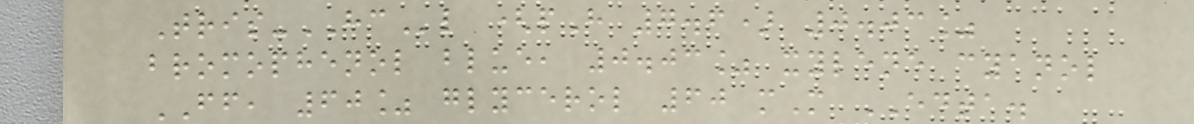Tris-HCl (pH 7.6) 0.03%
bromophenol blue, 0.03% xylene cyanol
FF, 60% glycerol 60 mM EDTA.
